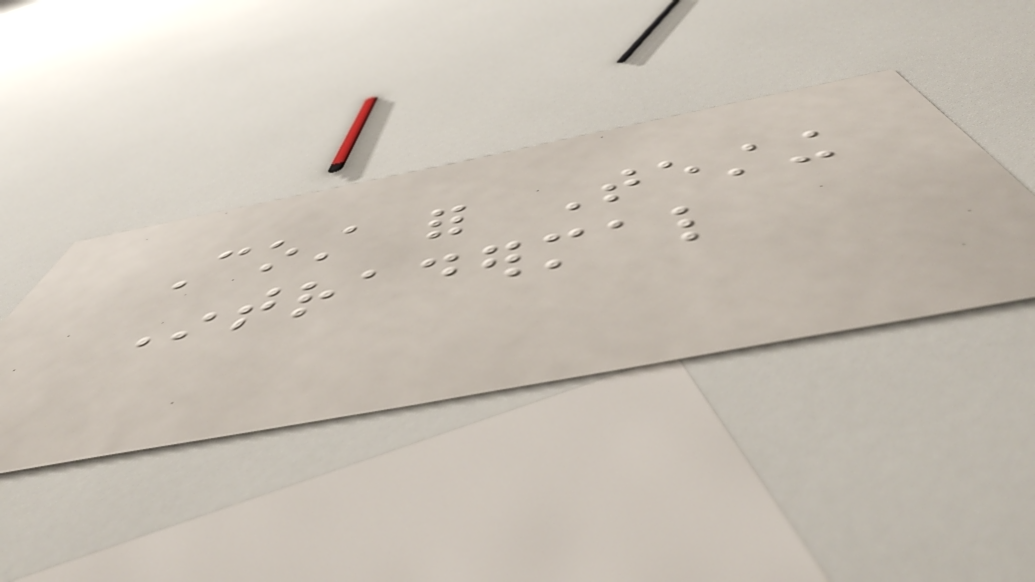Cost for Testing
Intradermal
